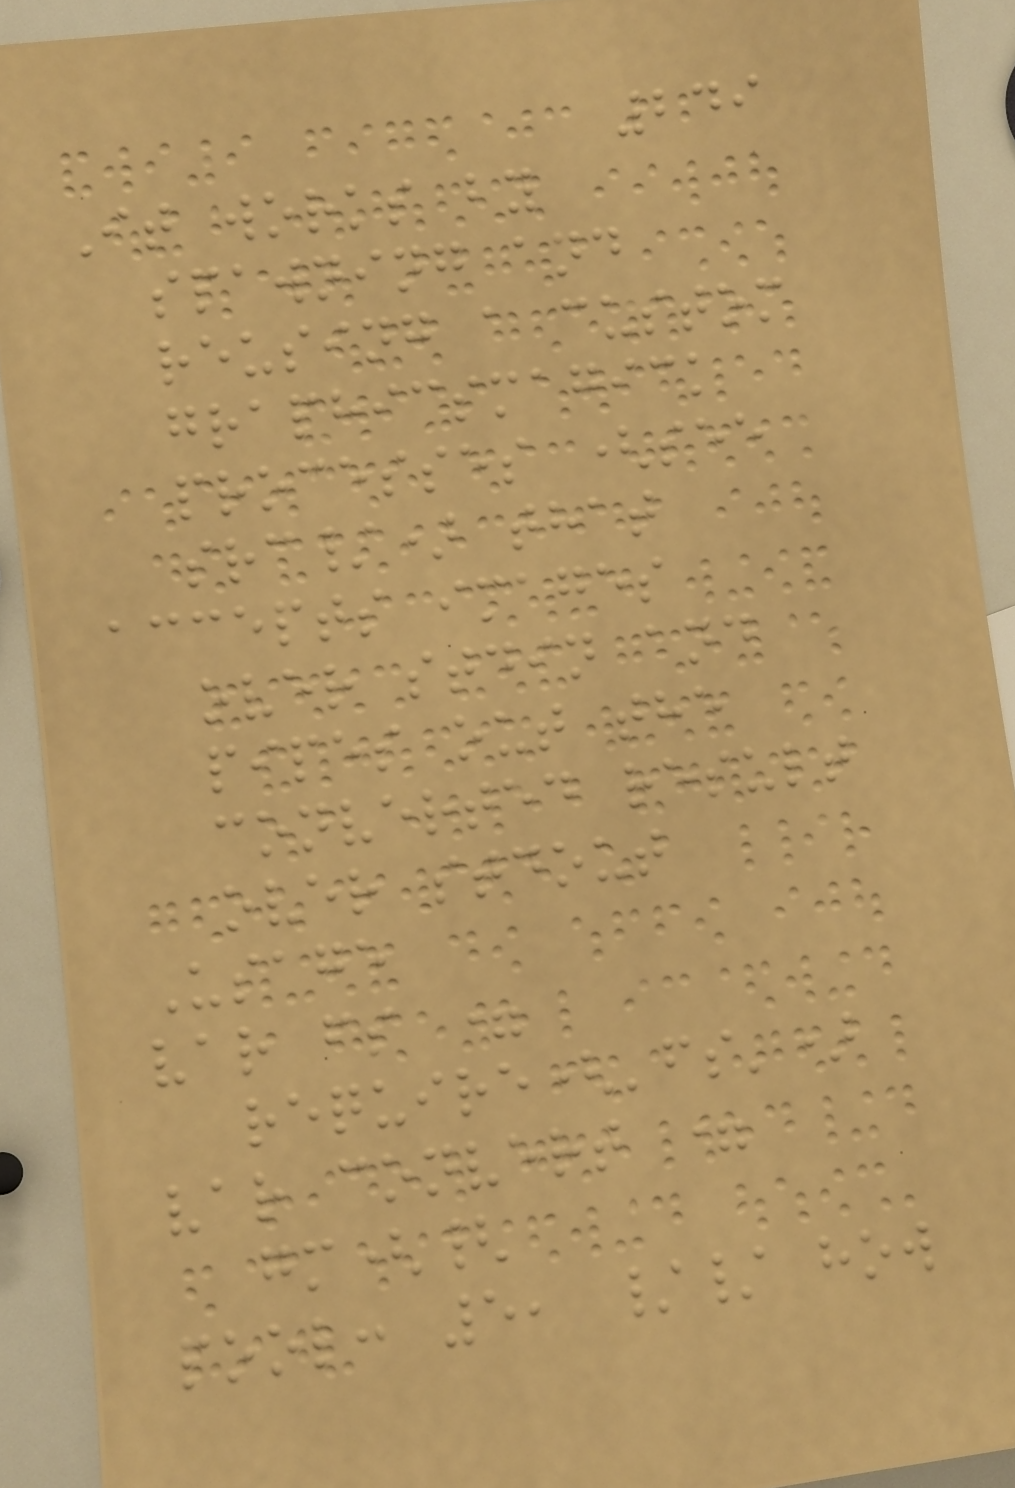249
It works by
spawning and
reusing a custom
graphicsmagick
processes (see
src/) that
accepts images
over stdin and
pipes out the
converted result
over stdout
Usage
var fs =
require('fs')
var convert =
gm({
pool: 5, // how
